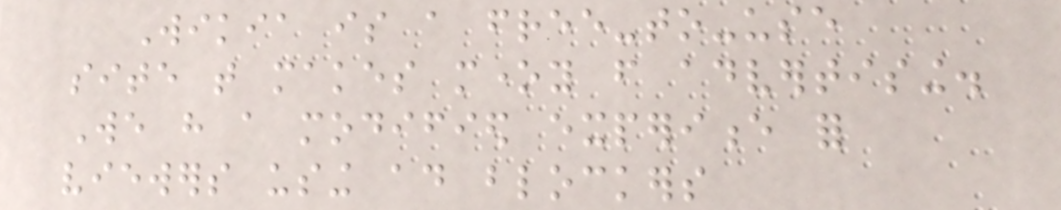Wikia is a free-to-use
site that makes money from advertising.
We have a modified experience for
viewers using ad blockers
